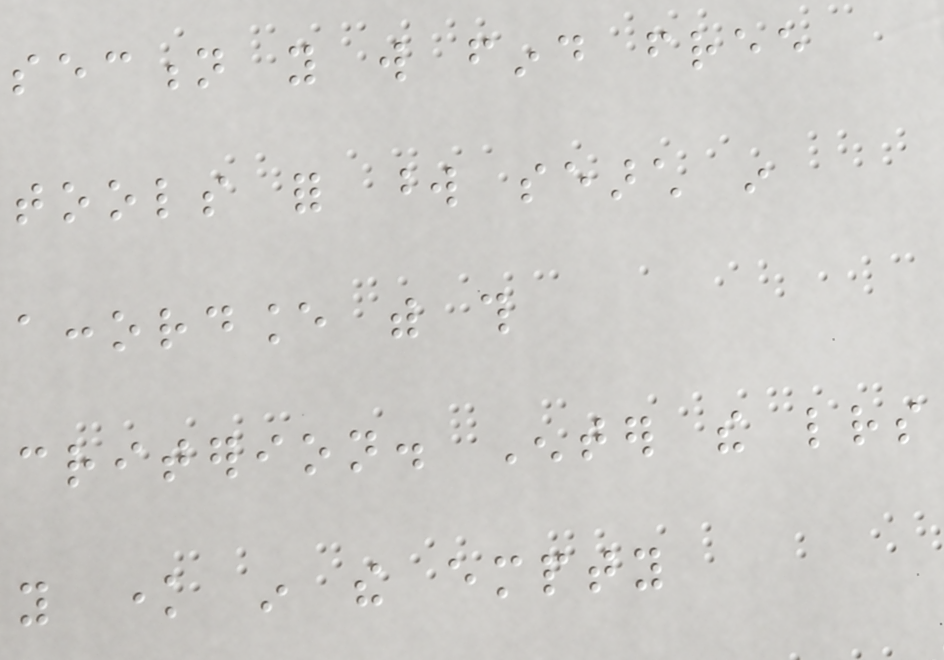section you will find free
tools for word search in
accordance with this
criterion. Enter the letters
you know in the empty
